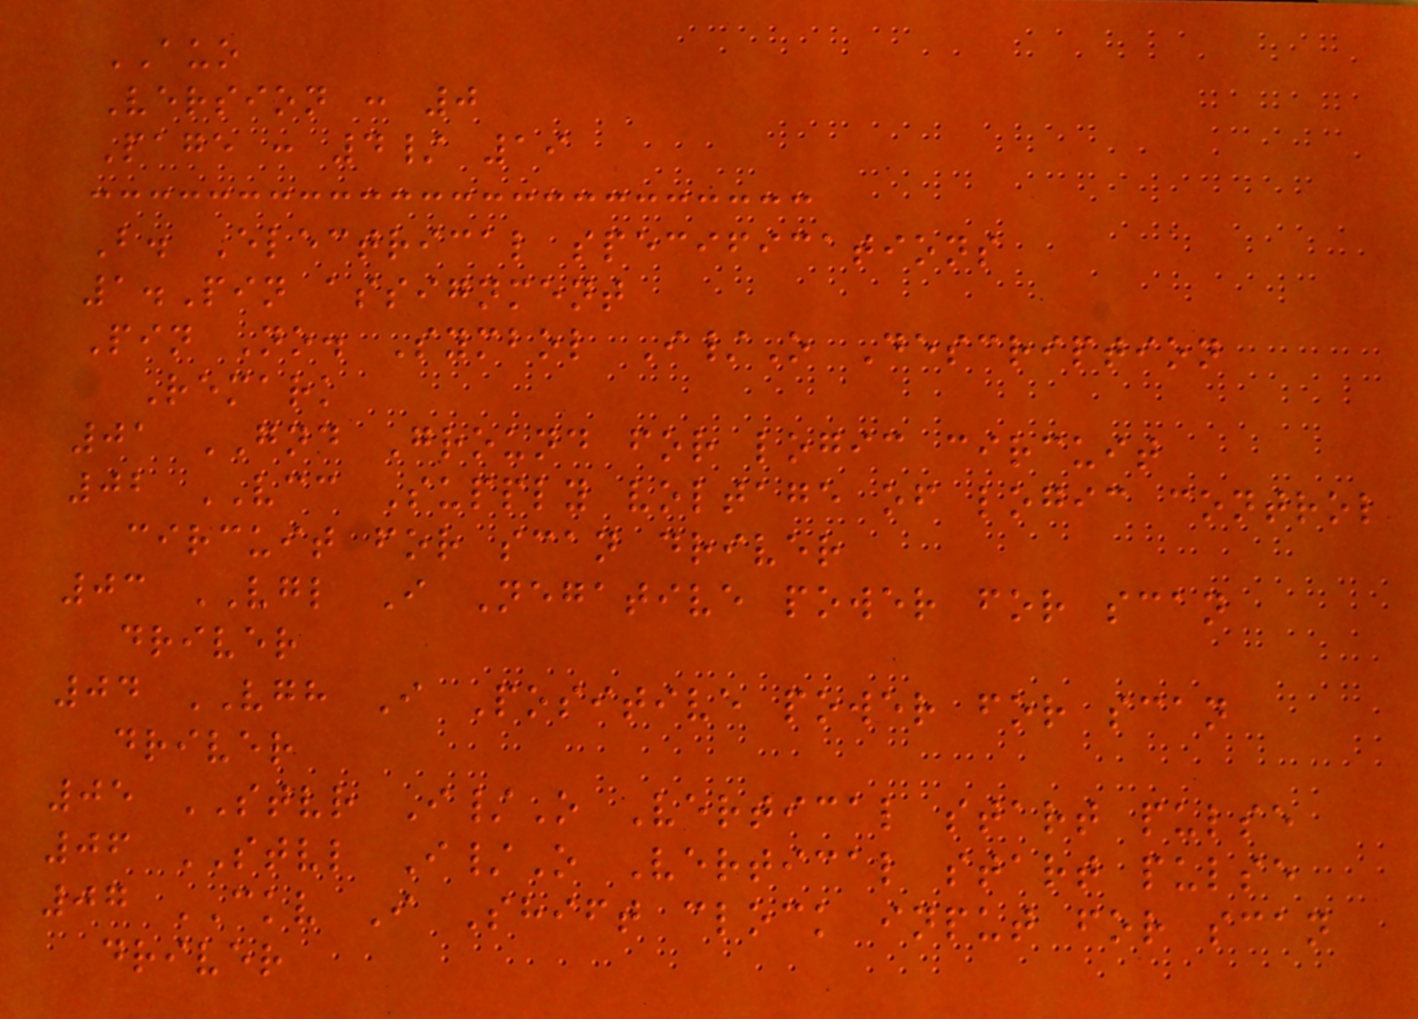AUO
Version : 0
Page : 4/ 19
B. Electrical specifications
1.Pin assignment
Pin No. Symbol I/O Description
Remark
01 GND Ground for logic circuit
02 VCC Supply voltage of logic control
circuit for scan driver
03 VGL I Negative power for scan
driver
04 VGH I Positive power for scan
driver
05 STVR I/O Vertical start pulse
06 STVL I/O Vertical start pulse
07 CKV I Shift clock input for scan
driver
